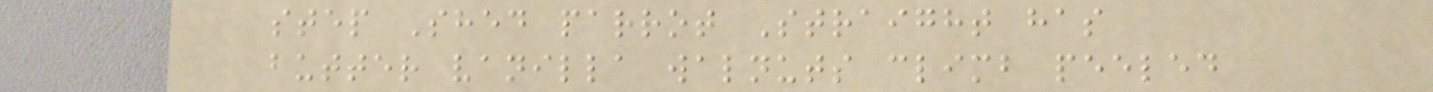step Shed parrot Straight has
butter vanilla walnuts climb peeled
